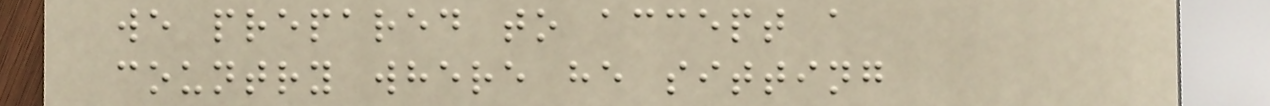we prepared to accept a
country where he sitting
